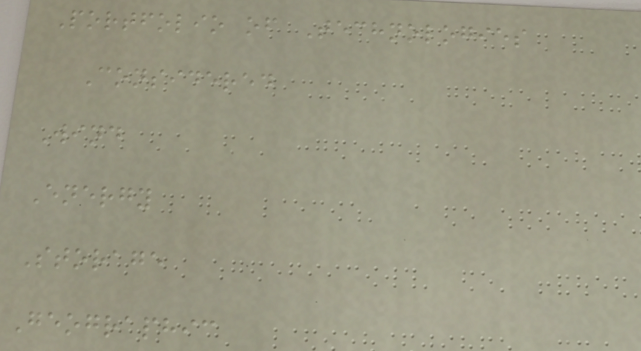Portfolio of Technologies
Considered
Wind
Energy
Storage
Geographic
